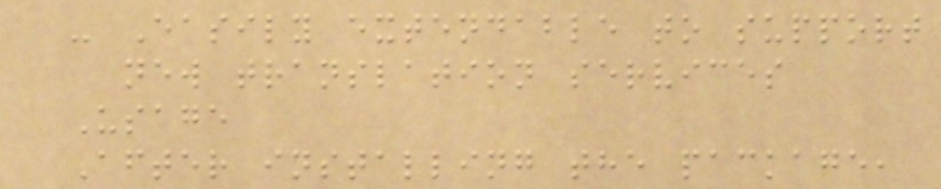- Easily extendable to support
new translation services
Usage
After installing the package,
